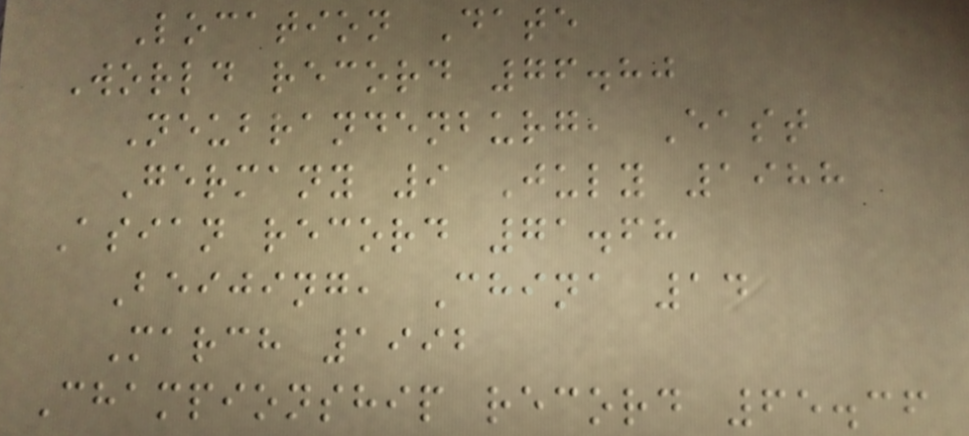Location Date
World record 76.80
Neubrandenburg, East
Germany 9 July 1988
Asian record 71.68
Beijing, China 14
March 1992
Championship record 65.36
